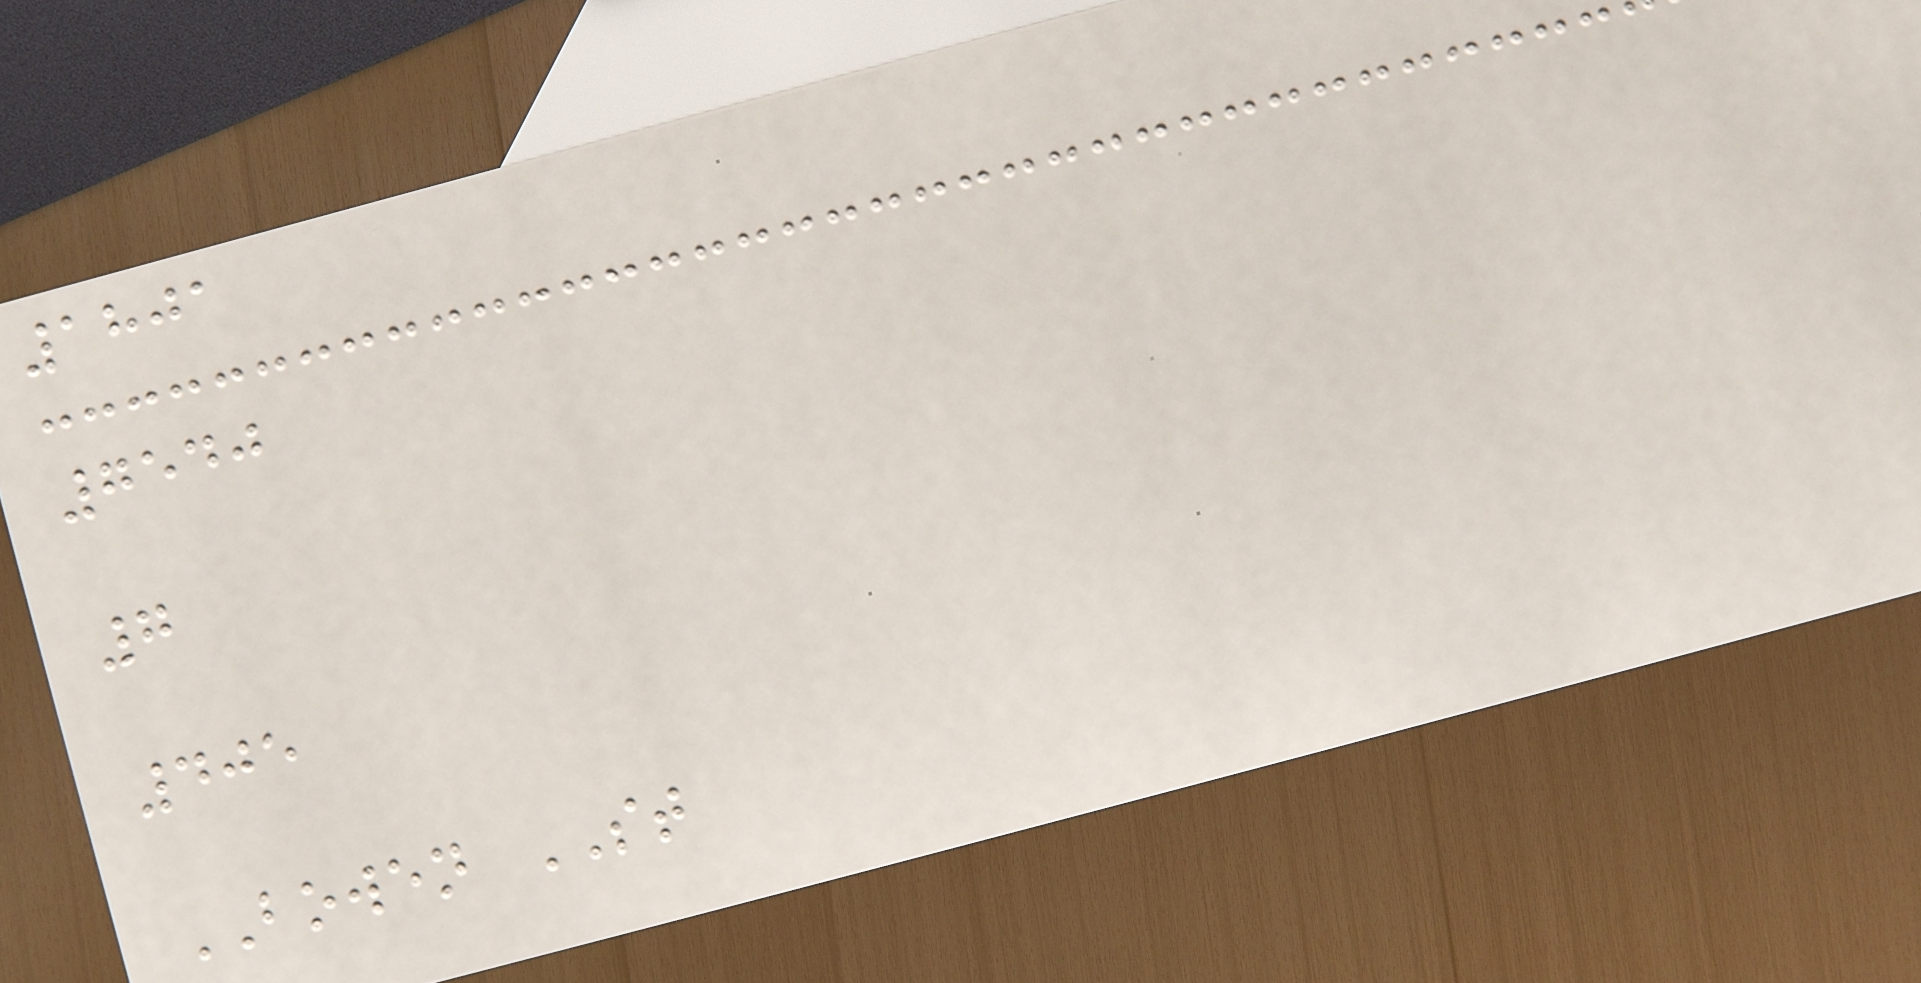1801
7540
7
405
BOWEN ST
